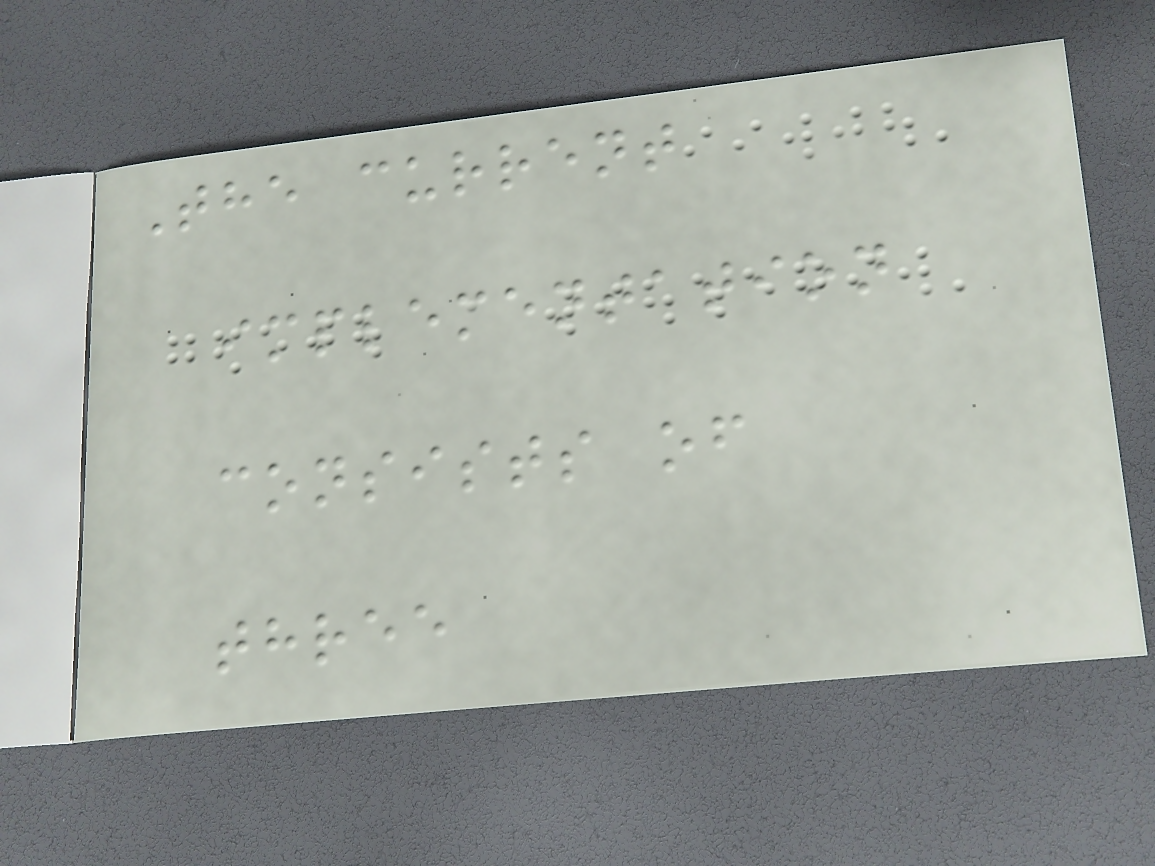The current
implementation
consists of
three
